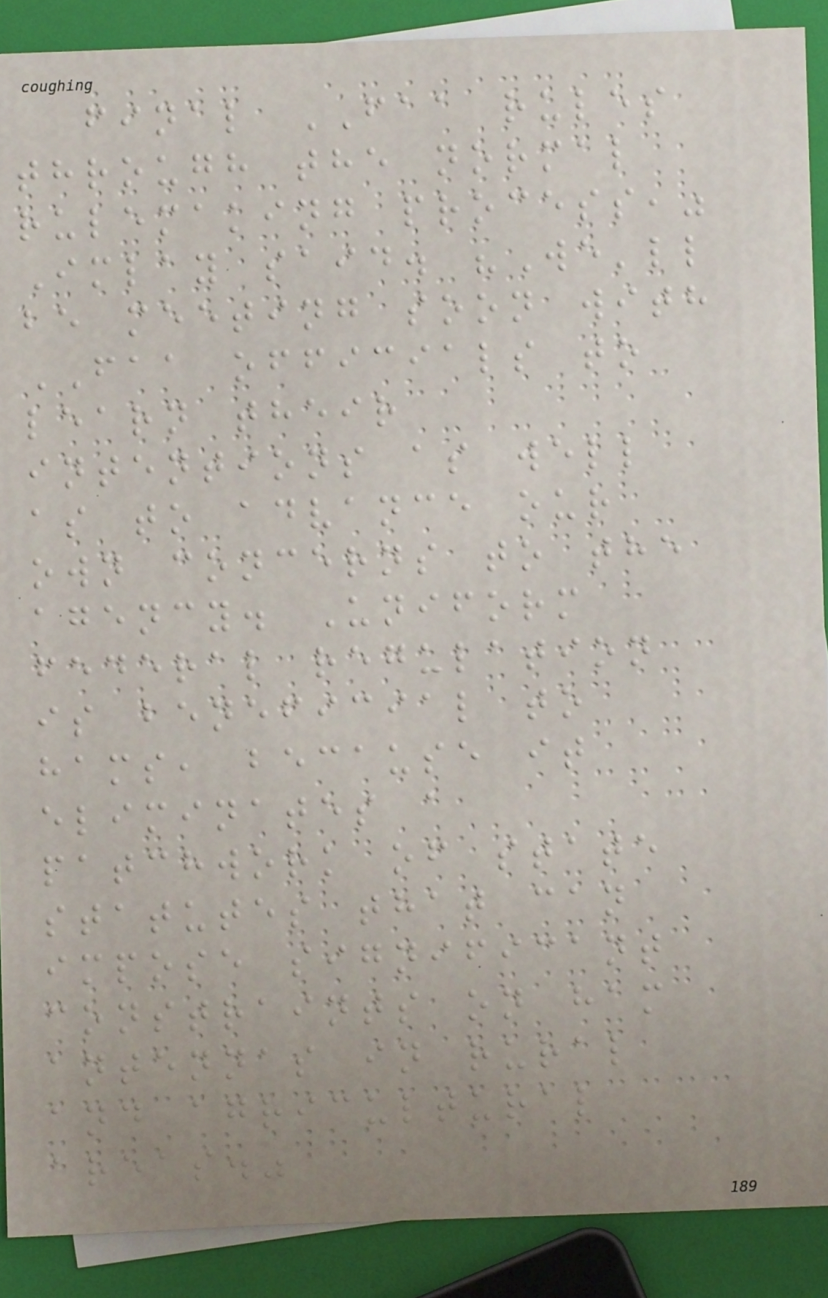final FAA rules
through the normal
rulemaking process,"
Imlay said. "We'll
be meeting soon with
FAA officials to
learn their
intentions as well
as to advance our
own concerns to the
agency. Uniform
federal regulation
is beneficial to
hams, because it
eliminates a
patchwork of state
statutes that can
impose significant
constraints on ham
antennas in rural
and agricultural
areas."
